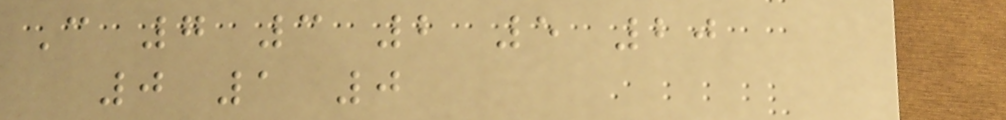C 7 3 2 5 20
0 1 0
